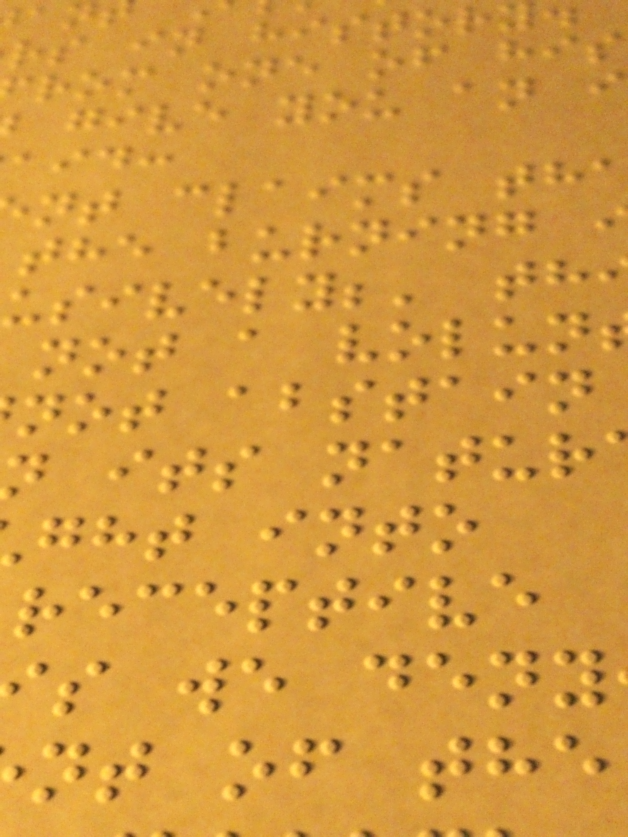rs in histor
rom one of his
give you an i
aid:
nt claims th
the burning
usively;' th
not a volun
not abstain
its natur
ght into
receptive
s we deny
nt of the
